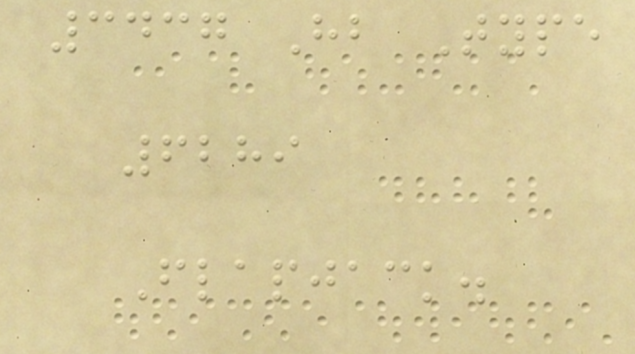3437 Hb Type
6289
Flapjack.
